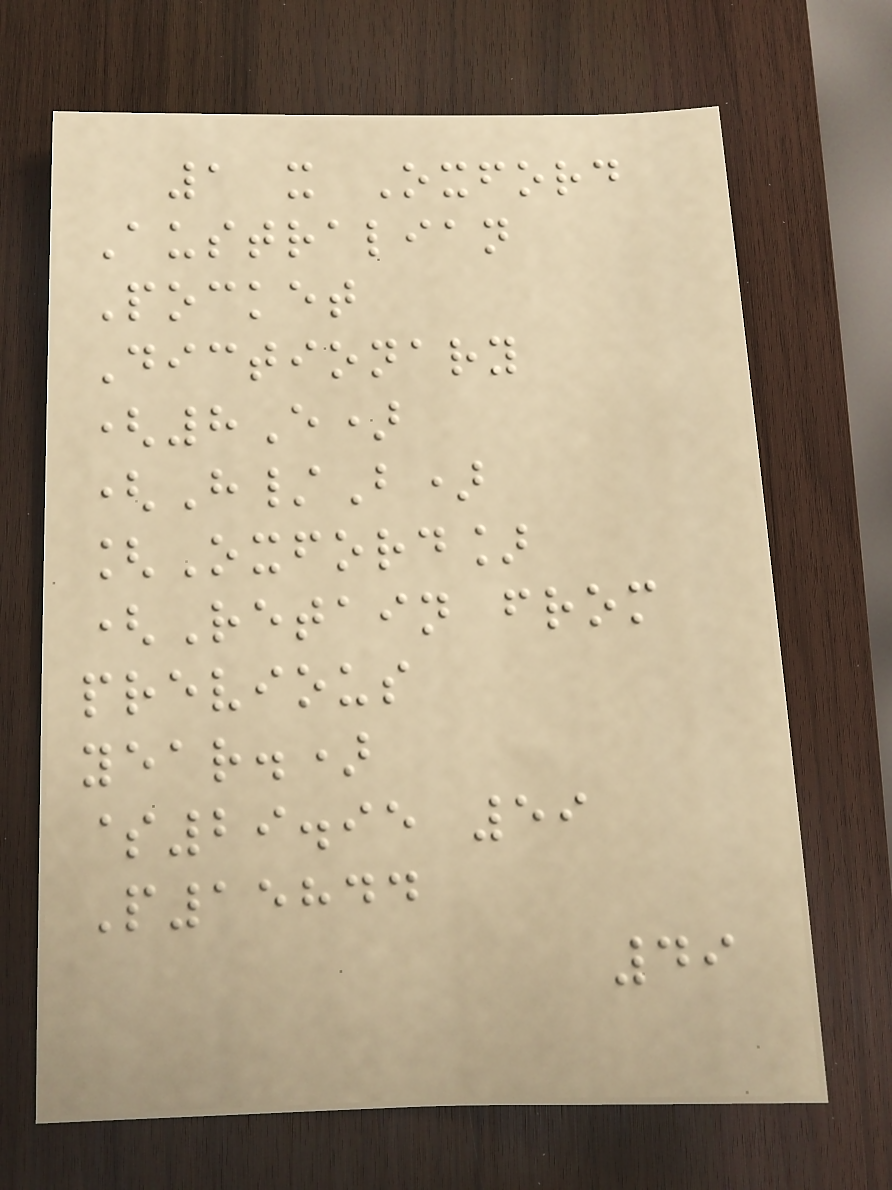1 x Oxford
Australian
Pocket
Dictionary
(8E)
(H/B)
[Oxford]
(Retain from
previous
year.)
$29.95 59
P15844
49
